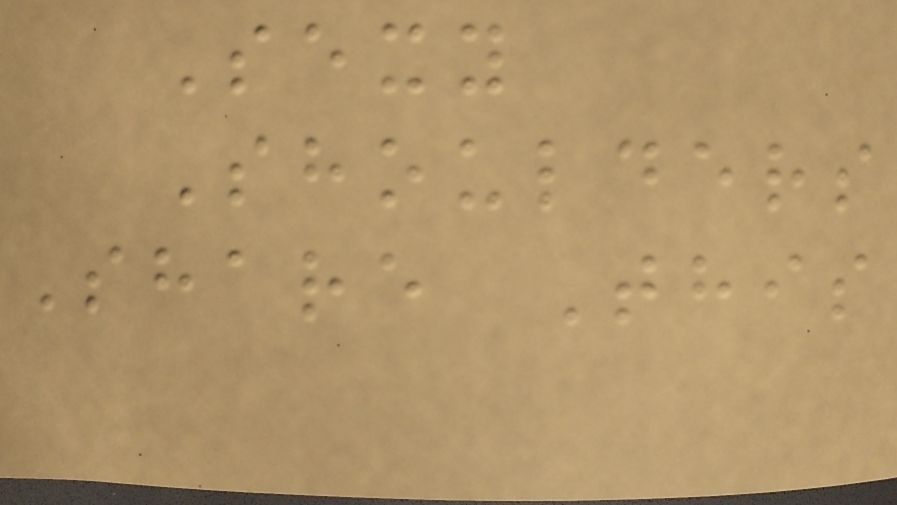Sexy
Shoulders
Share This
